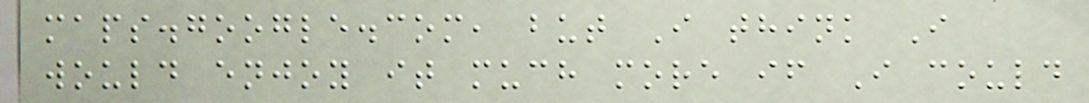maps.google.com, but I think I
would enjoy it much more if I could
